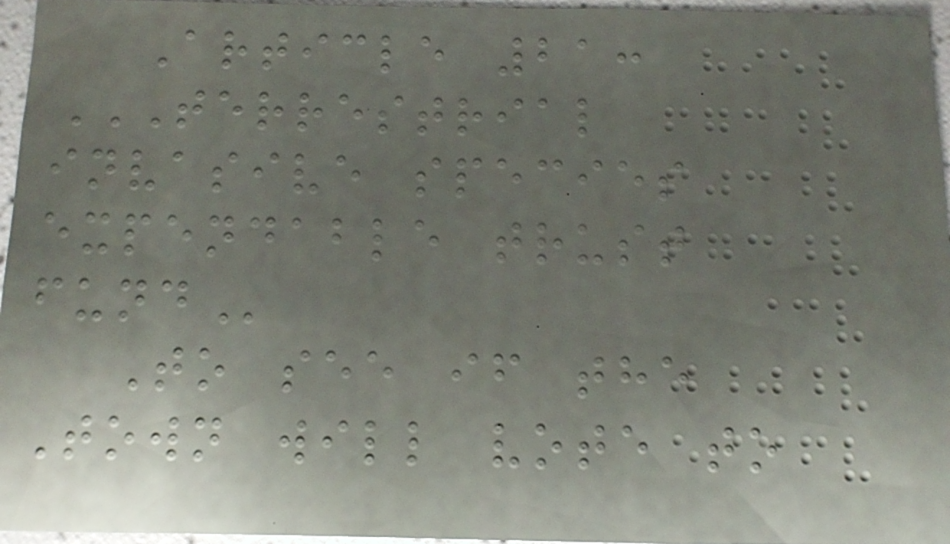Article 21:
TERRESTRIAL
INVASIVE SPECIES
EXPENDABLE TRUST
FUND
To see if the
Town will vote to
